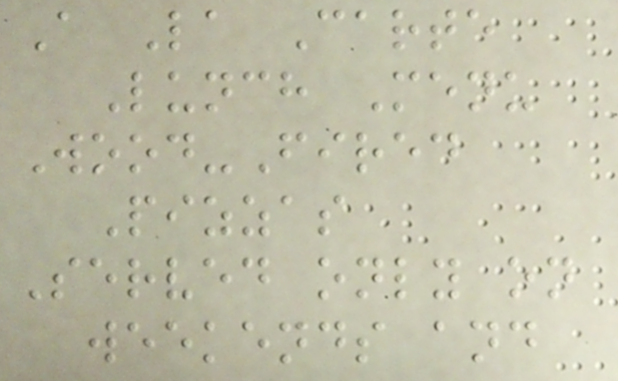A La Carte
Lunch Menu
Wood-Fired
Pizzas
Served only on
weekends and
